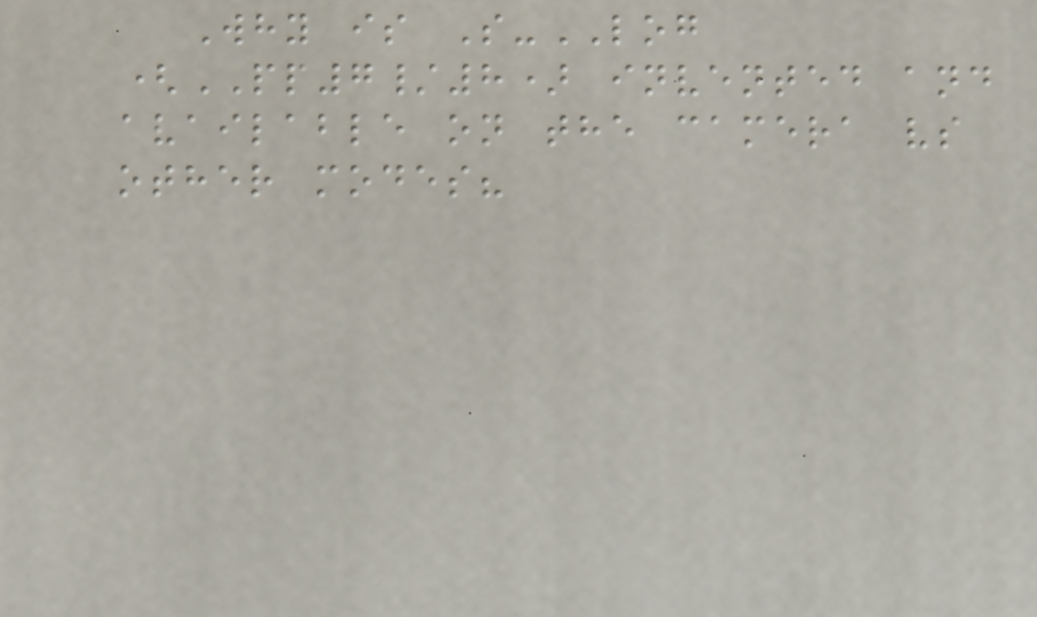Why is S-LOG
(PP7/8) invented and
available on the camera vs
other modes?
